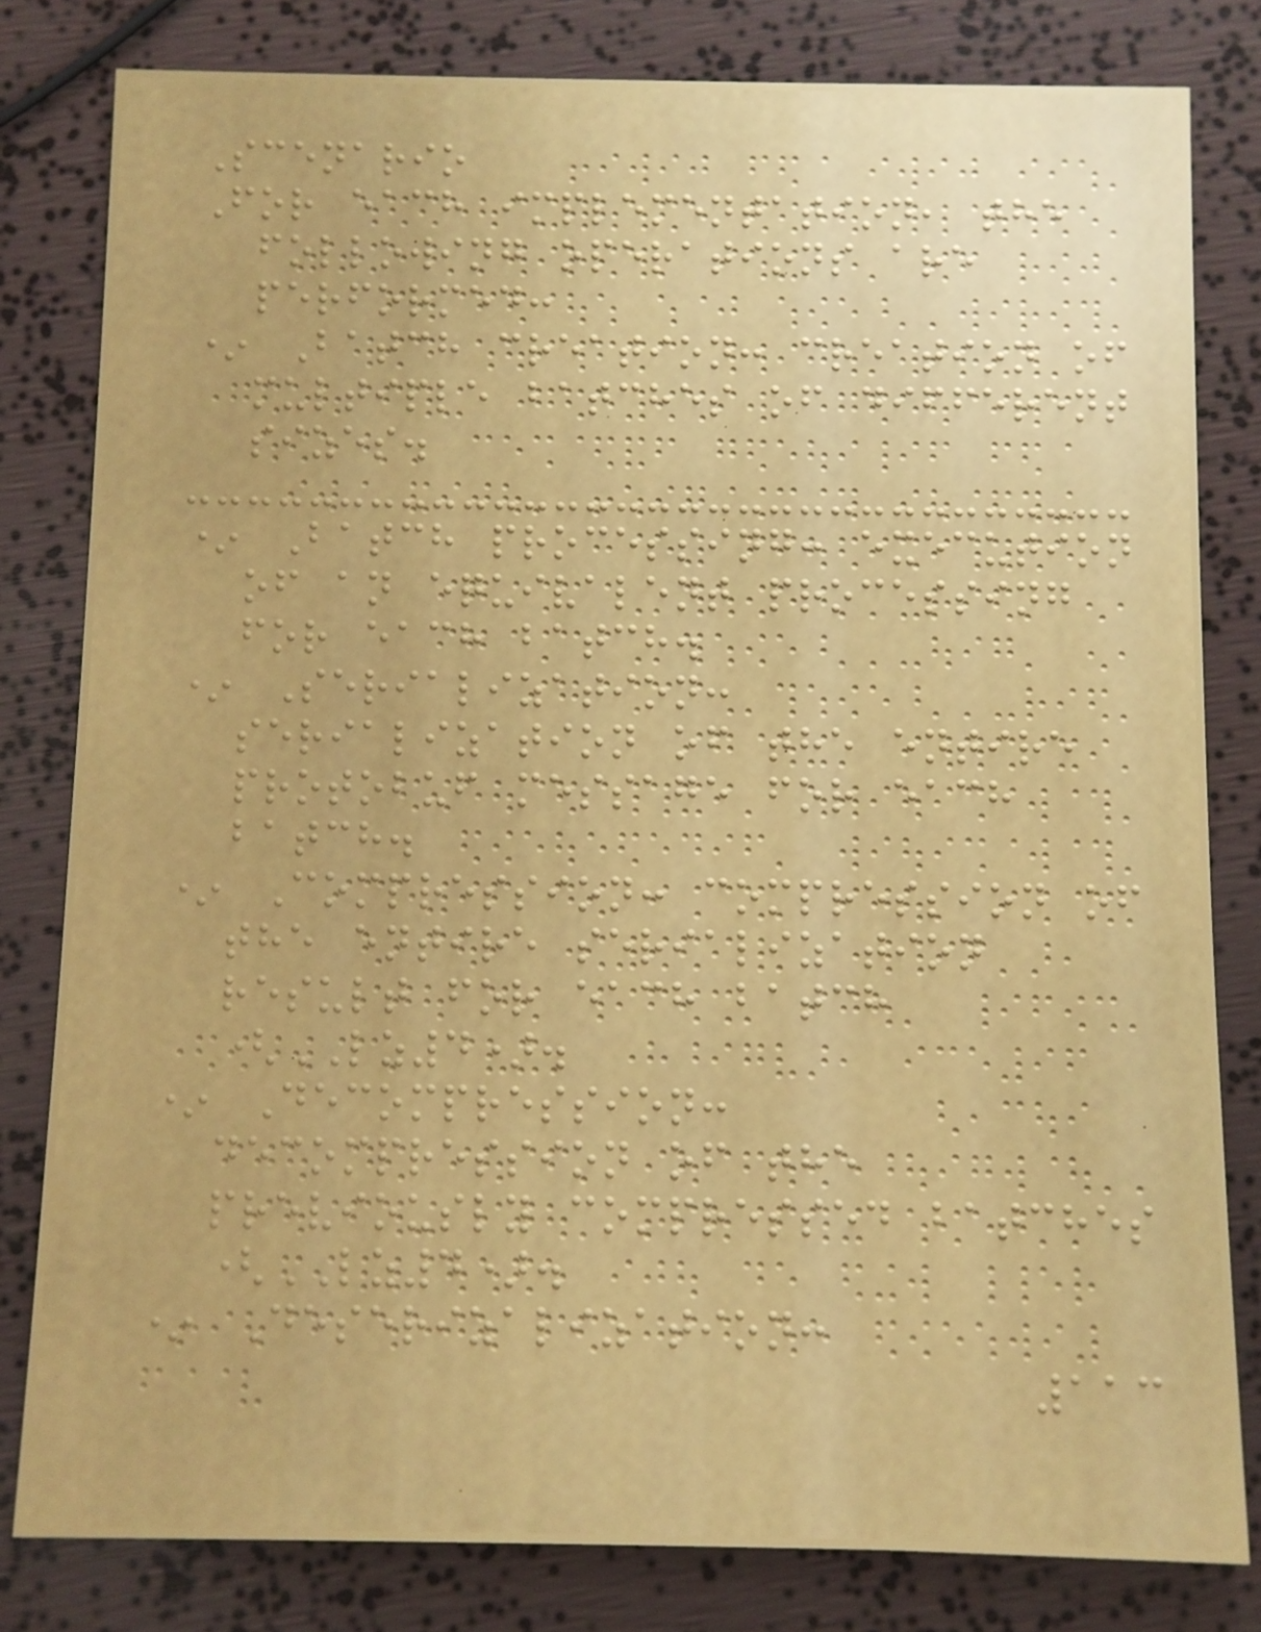Scenario
For each implementation, the
following operations are
performed:
* Batch creation: creation of
multiple batches of different
sizes.
* Batch processing: execution
of an equivalent processing
for each batch.
* Serialization:
serialization of the entire
protobuf message for each
batch.
* Compression: compression of
the entire serialization
result for each batch
(LZ4).
* Decompression:
decompression of the
previously compressed batches
(LZ4).
* Deserizalization:
113
